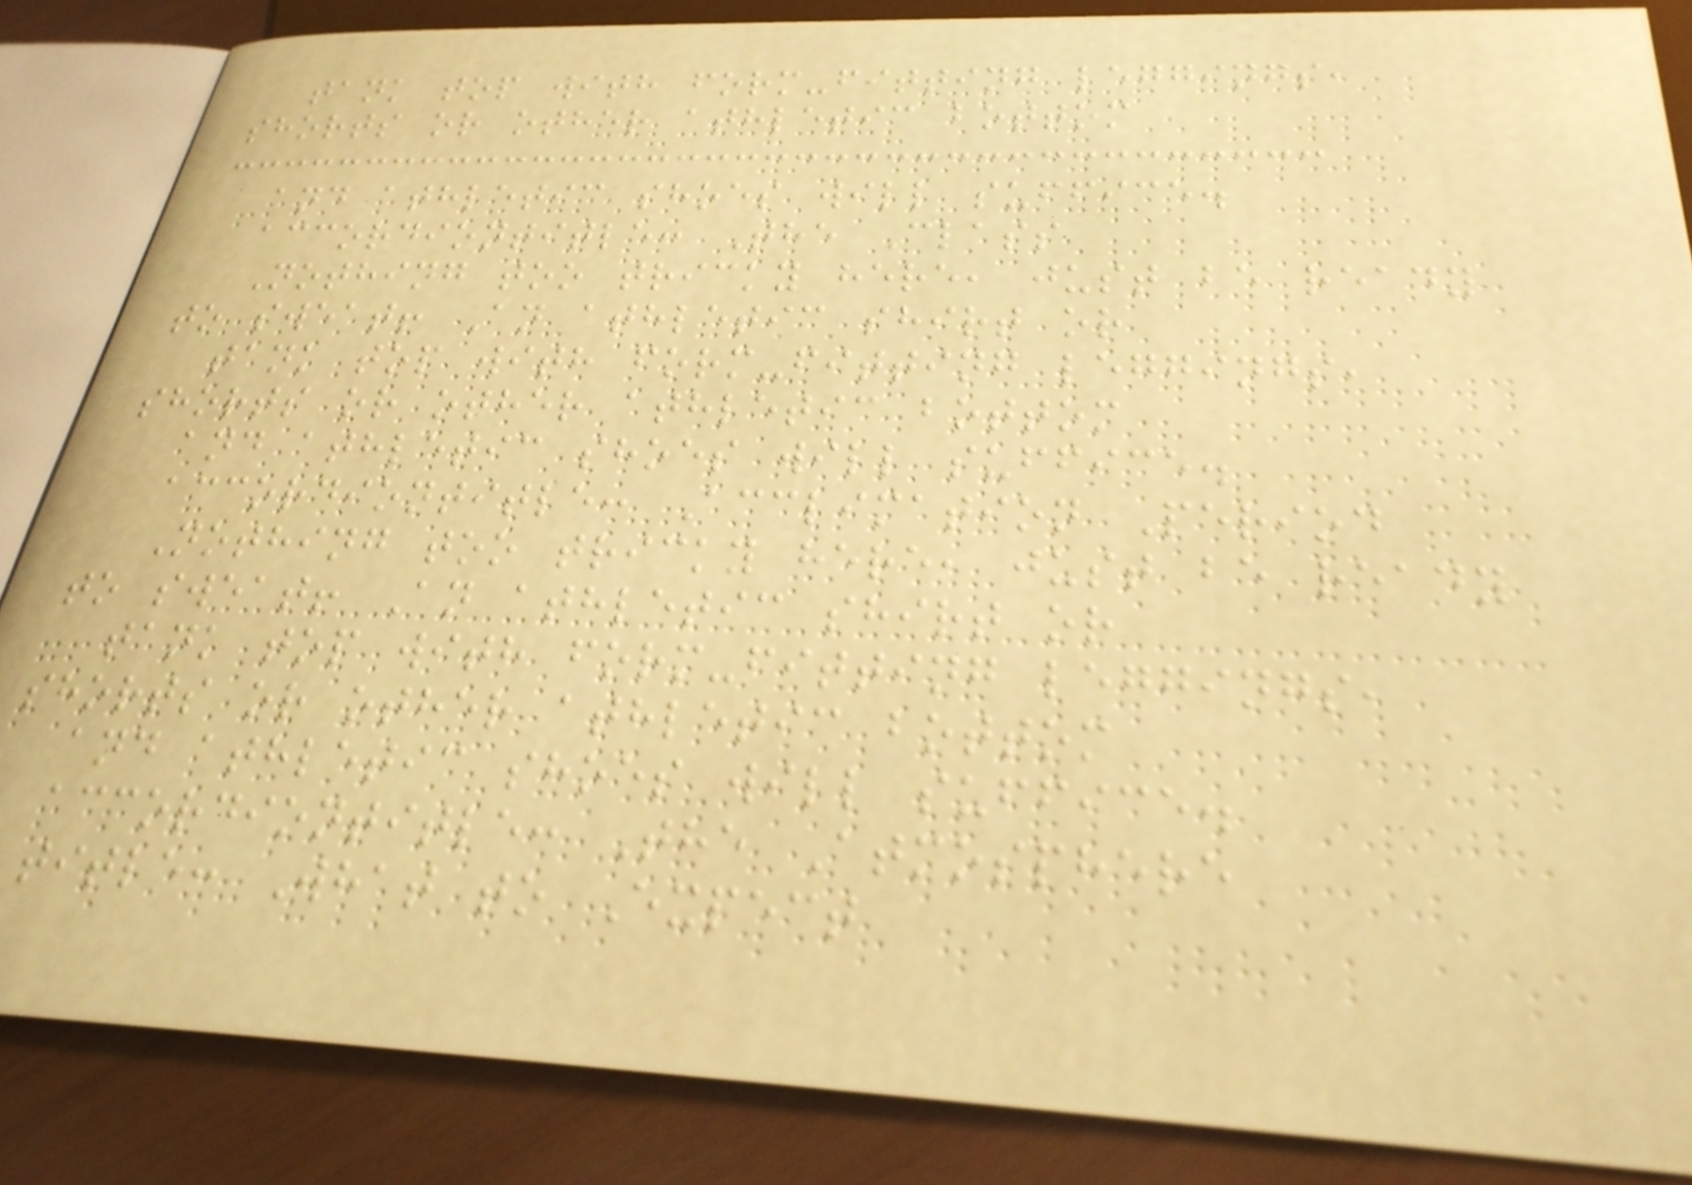tank top with form-fitting leggings,
shorts or other athletic bottom
and athletic shoes will suffice.
accordiontitle: The Class
Nothing too tricky here, just be ready
to sweat! An athletic shirt or
tank top with form-fitting leggings,
shorts or other athletic bottom
and athletic shoes will suffice.
accordiontitle: Acclimation Period
Nothing too tricky here, just be ready
to sweat! An athletic shirt or
tank top with form-fitting leggings,
shorts or other athletic bottom
and athletic shoes will suffice.
accordiontitle: The Atmosphere
title: What to Expect
